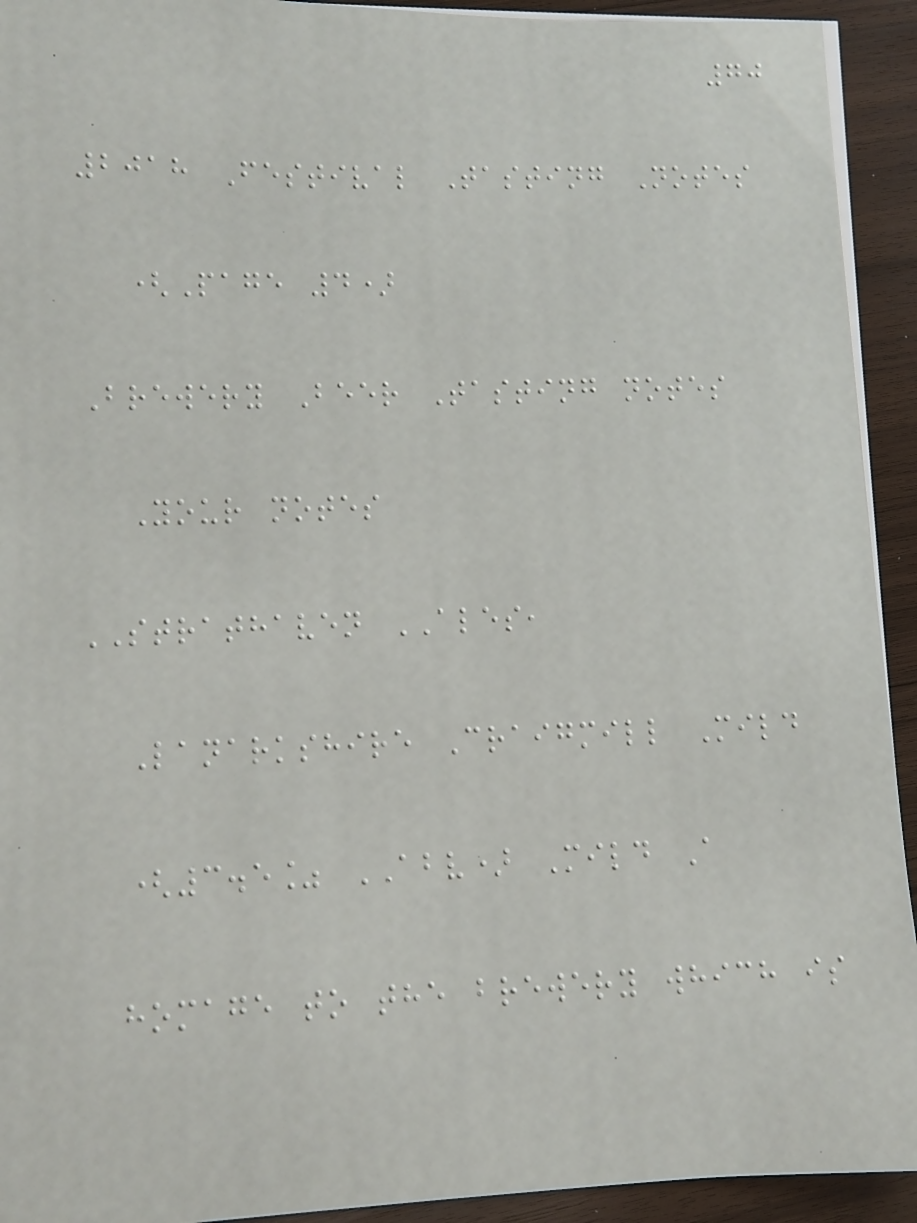70
2018 Festival Tasting Notes
(Page 4)
Brewery Beer Tasting notes
Your notes
STRATHAVEN ALES,
Lanarkshire Craigmill Mild
(3.5% ABV) Mild A
homage to the brewery which is
